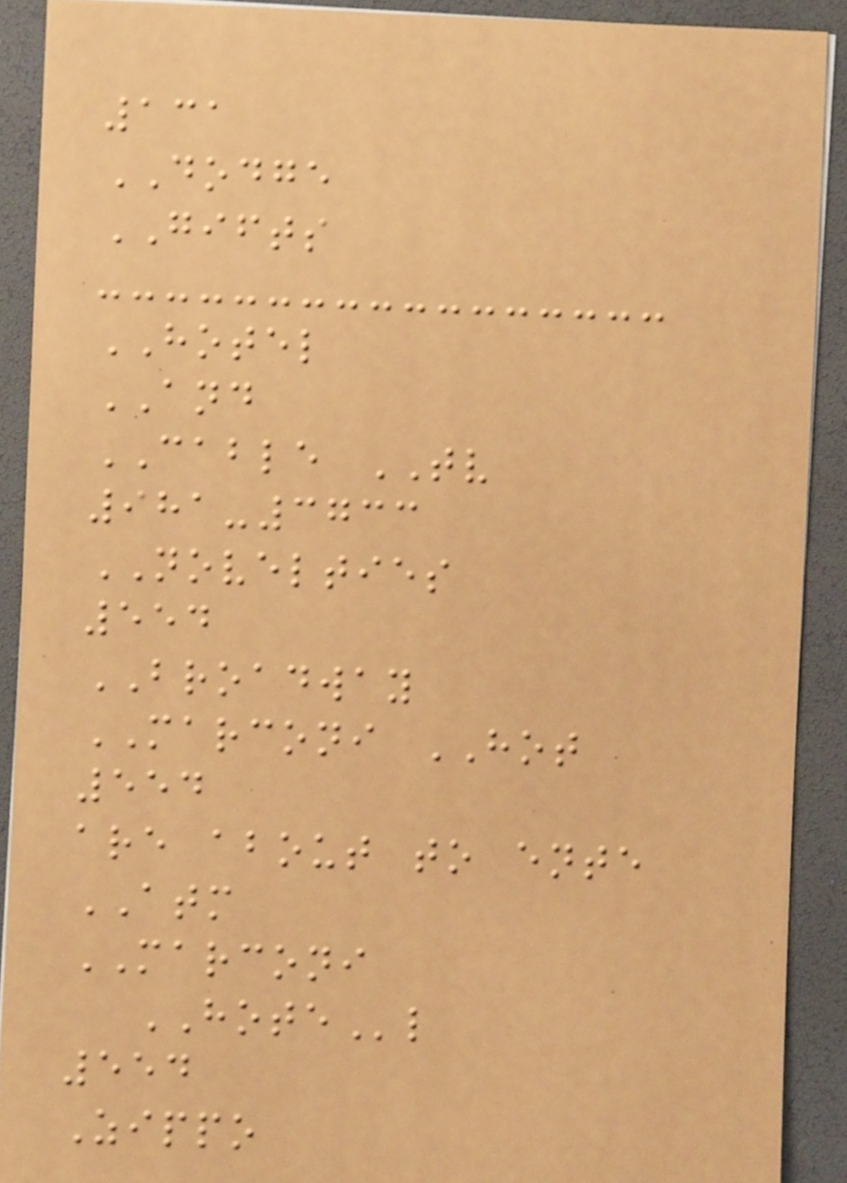131
DODGE
GIFTS
HOTEL
AND
CABLE TV
981-3733
NOVELTIES
554
BROADWAY
MARCONI HOT
554
are about to ente
ATM
MARCONI
HOTEl
554
Zippo
